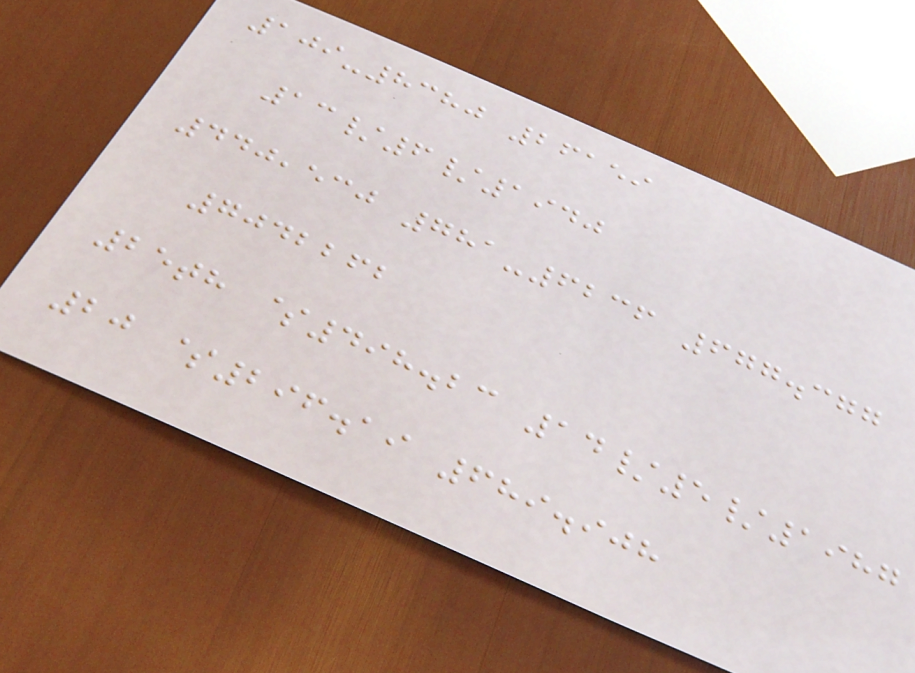109-8380 26159
13/6/1940
440,530 781-6236 677.377
7042262
25th $498.23 14/5/1987
20 $296.19 689.908
